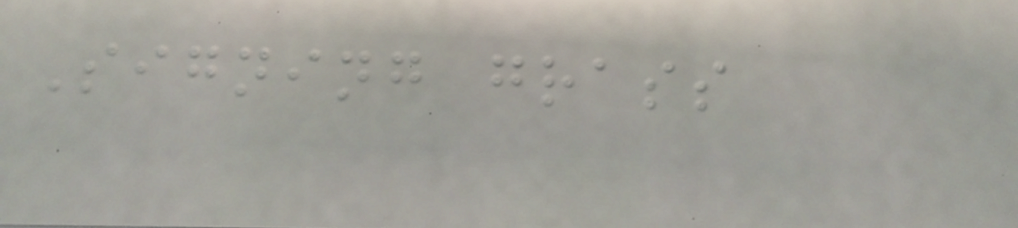Signing grass
